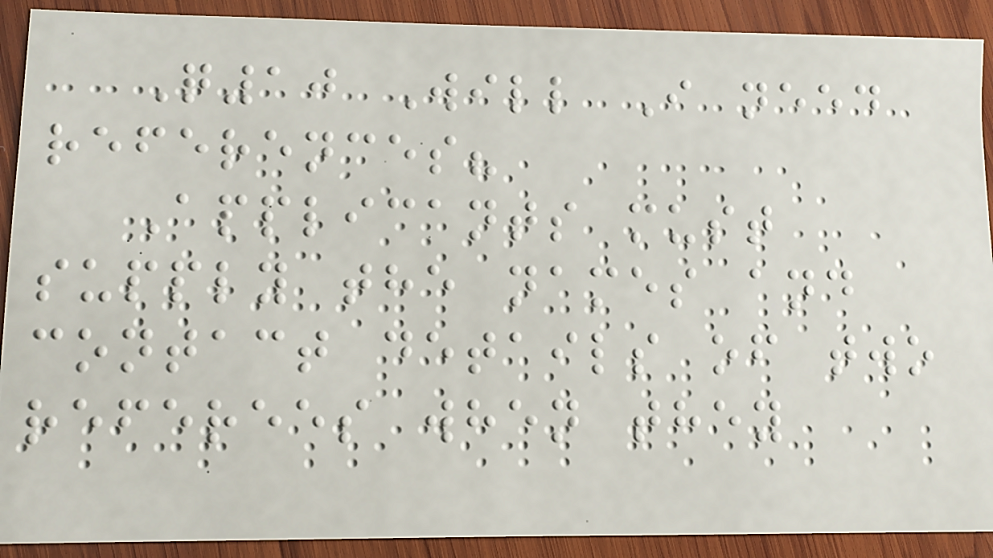Q10 Will I need
references?
Applicants must
supply the names and
contact details of two
referees when they
